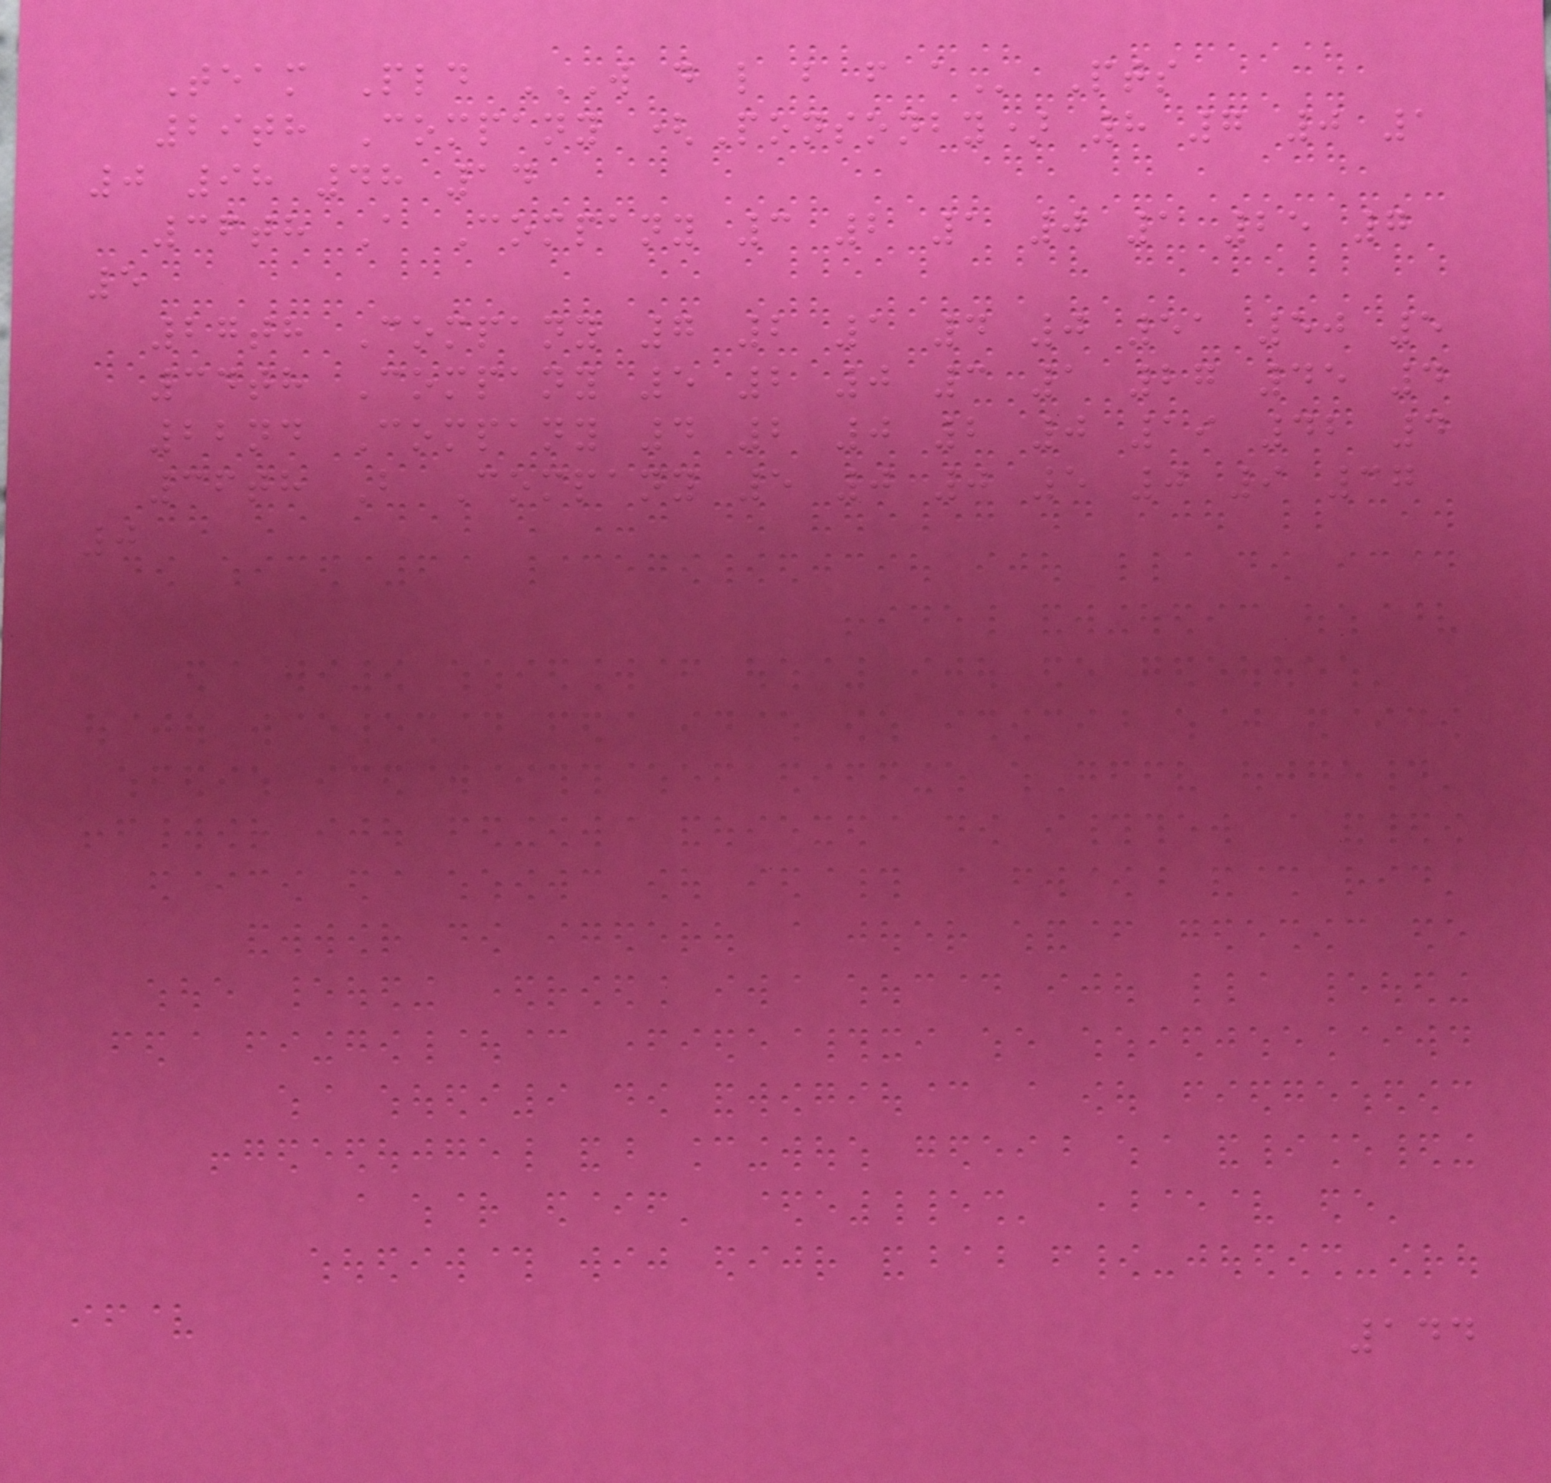Team Pld W D L B F A Pts
29th Company (Ponsonby) 8 7 0 1
0 98 48 14
36th A Company 3 2 1 0 1 25 7
5
27th Company 7 2 1 4 0 51 50 5
34th Company 5 2 0 3 1 27 45 4
22nd Company 4 2 0 2 0 19 42 4
36th B Company 5 0 0 5 0 9 37
0
144
